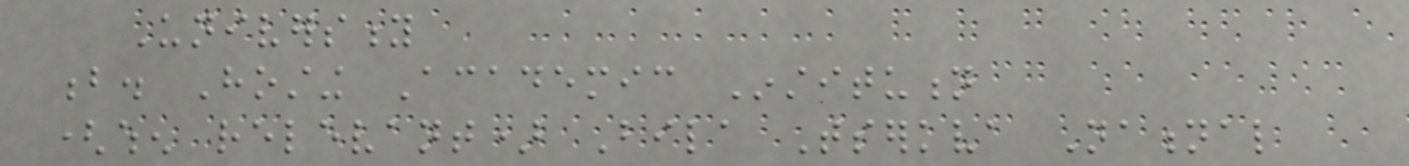University
b. Hosting Academic Institution
(when relevant) Bila Tserkva National
